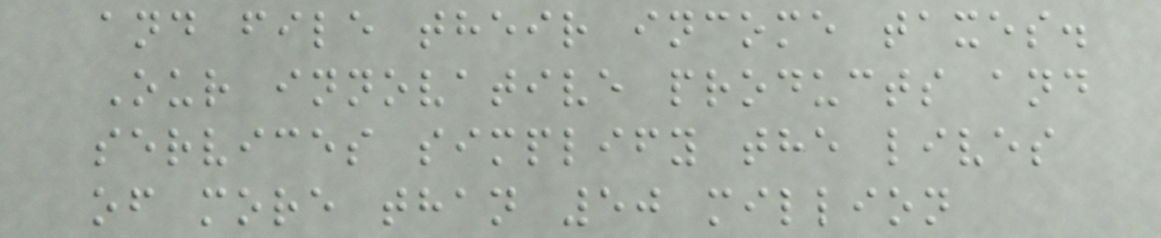and file their income taxes.
Our innovative products and
services simplify the lives
of more than 50 million
